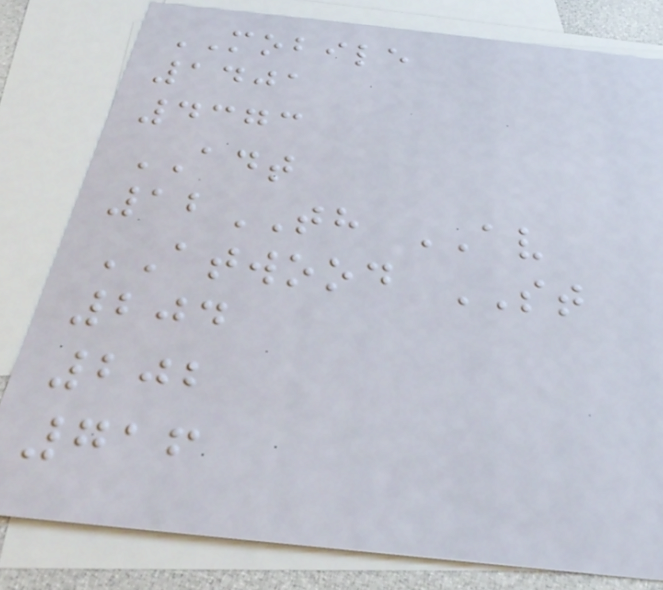MOBILE
1401
4373
ADT
12TH AV
ATWOOD ST
204
202
716
